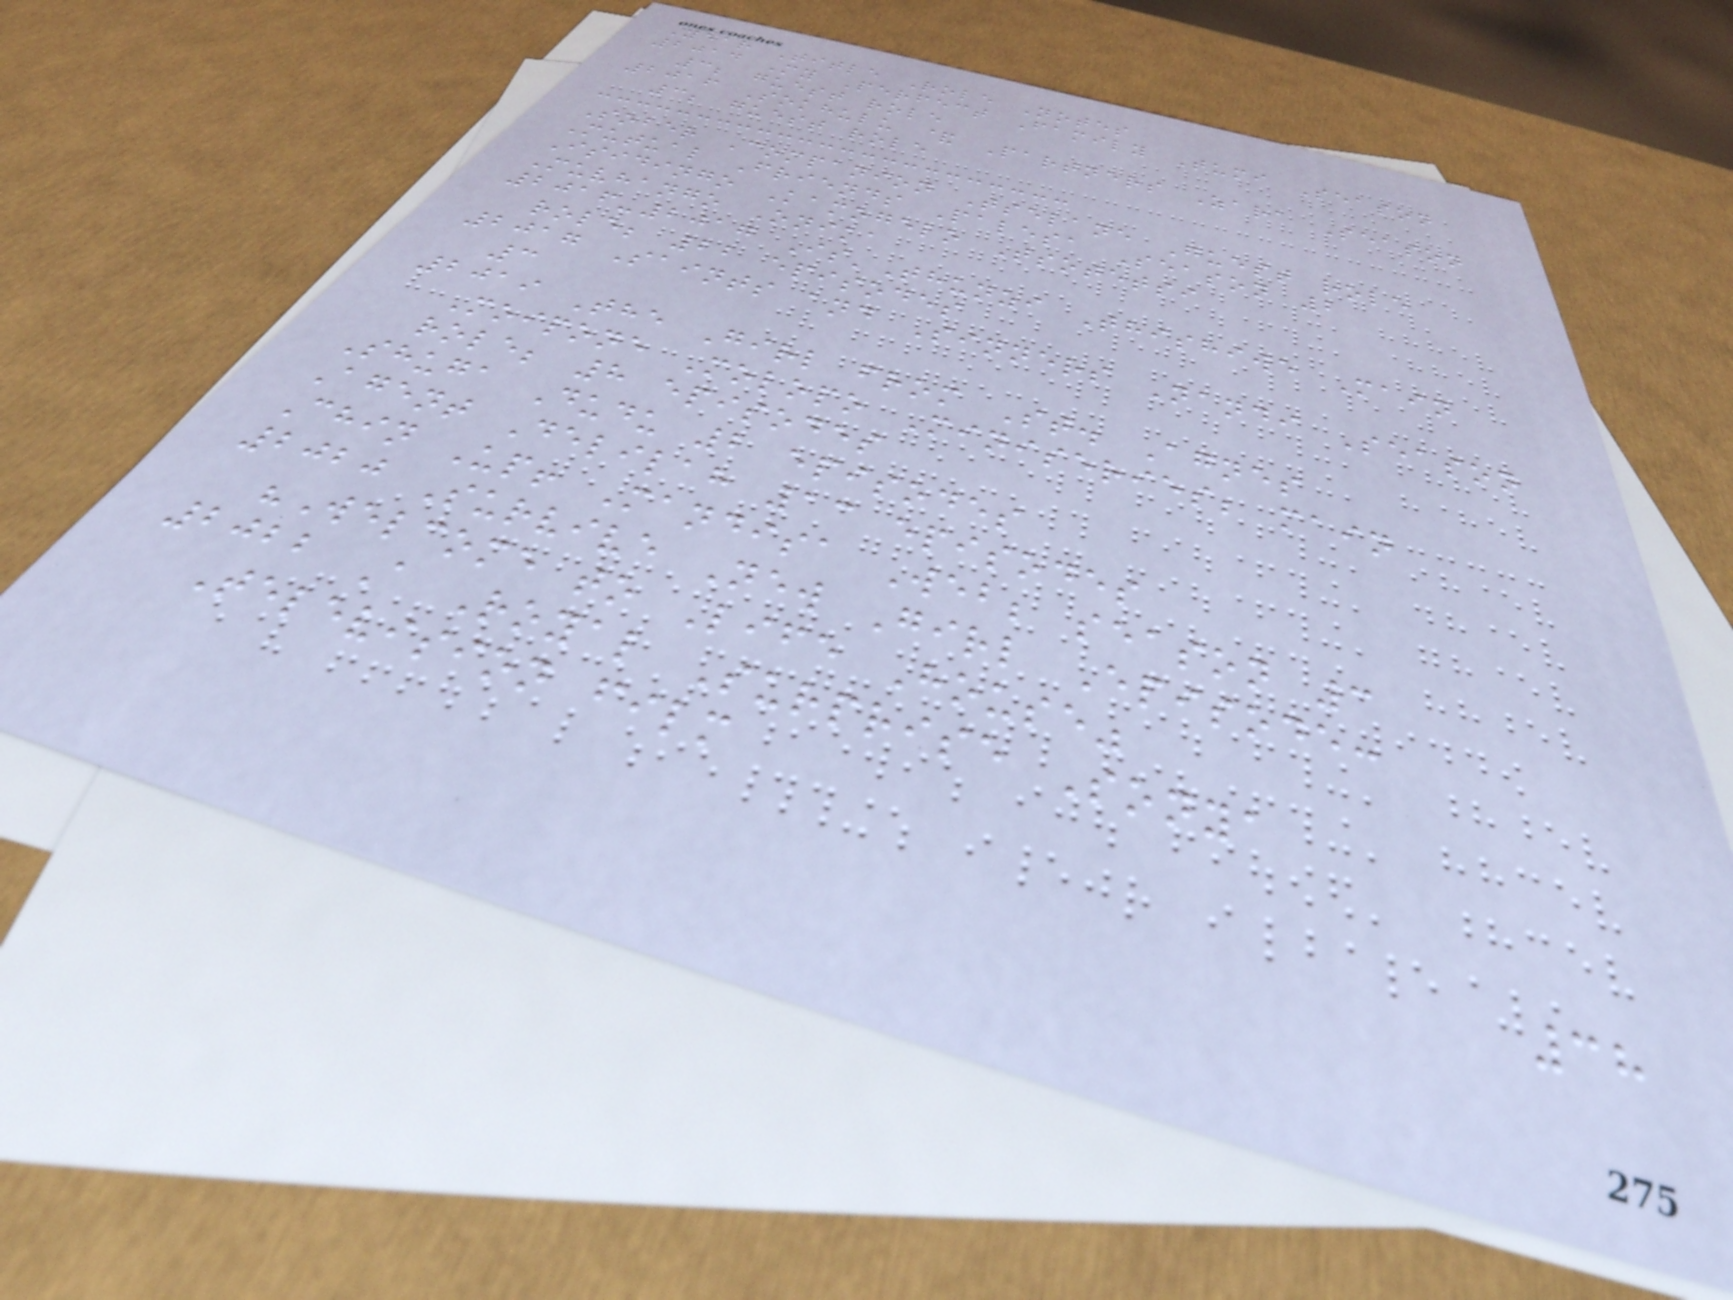Year Title Role Notes
2014 My Perfect Family Tumi Season
3; guest role
2016 Sokhulu & Partners Zara Season
3; guest role
Sober Companion Tselane Guest role
Mutual Friends Palesa Season 2
Isidingo Kamogelo Tsotetsi
Muvhango Onika
2016-2017 Is'Thunzi Thishiwe Main
role; 22 episodes
2017 Saints and Sinners Nandi Season
3
2019 The Girl from St. Agnes
Moipone Molopo Miniseries; main
role; 8 episodes
Shuga Dudu 2 episodes
Agent Delilah 13 episodes
Chin Up! Mandisa Web; season 3
2020 Survive New Girl Episode:
"Welcome to Life House"
2022 A Royal Surprise Sonya
Television film
38
